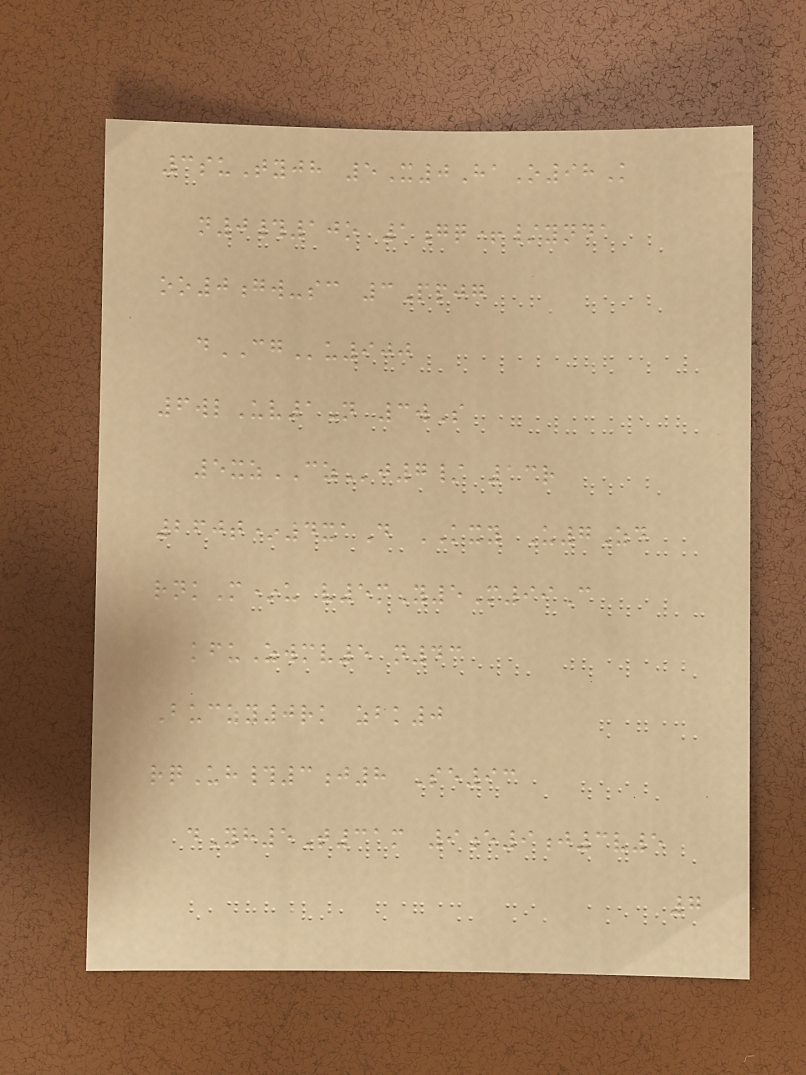3suTyjh 5X0HaO98K
n0#10o 1gq+/ynda
oo0gw-sc 3Ppjg
dCGu900
6wlUv1N 3wS
5xzCZj7/ 13r
260t*4xaD KXY U7Zd
rnkM*u v5mY5M99C
kfuZwmv5 n43
Buczy0rk zbk0
rqUh#3j8 Se93
dYh5T31m 9e9j3v5
7
